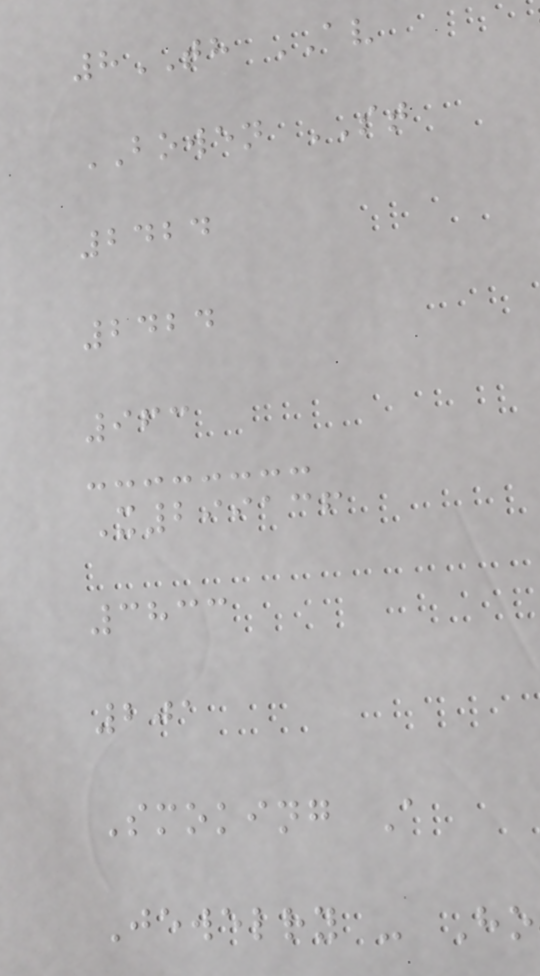8TH AV
BOWEN ST
2424
2424
963
X299136
3833
201
Smoking A
Jewelry - Ho
